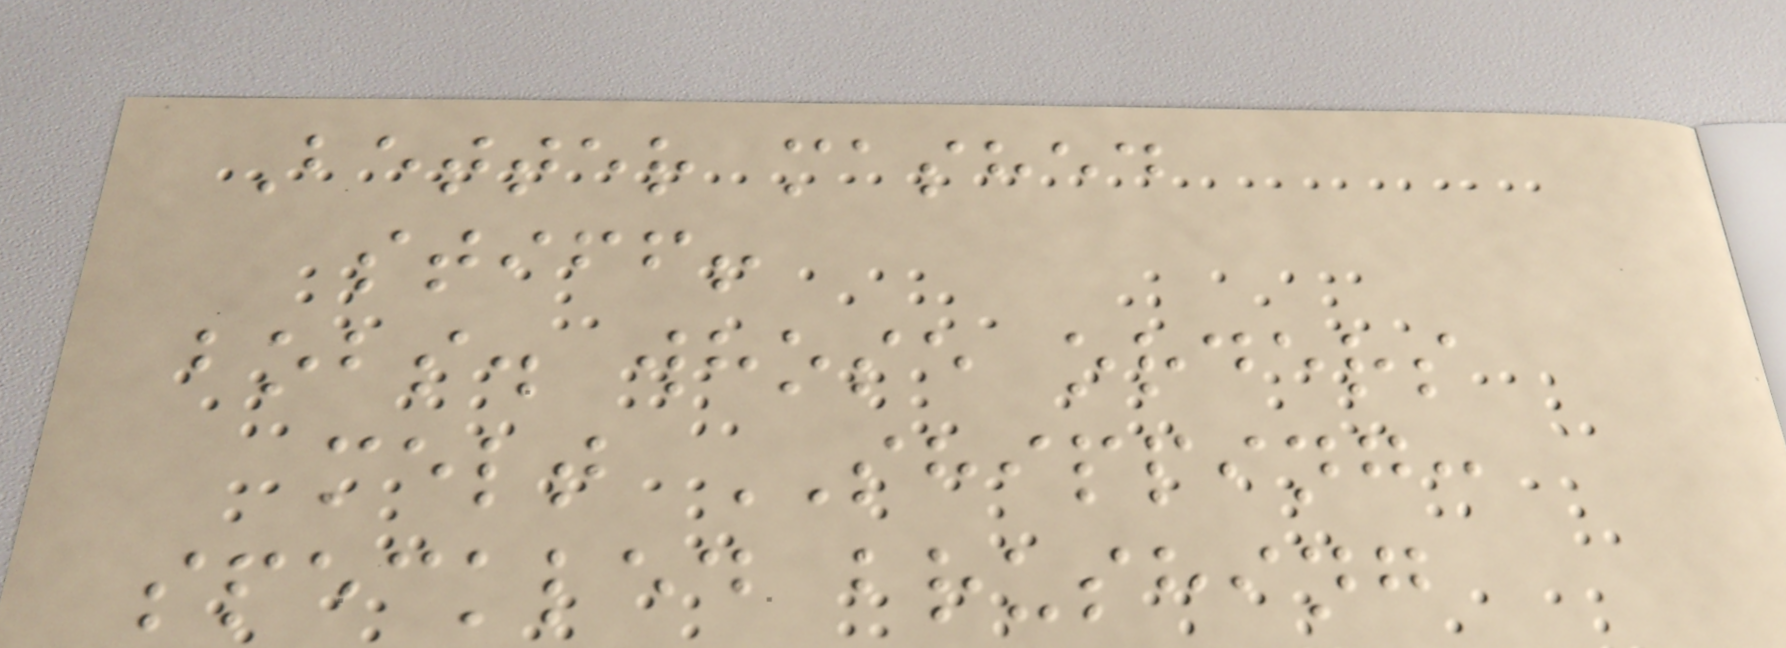Better mashed
stiff!
bobs. whose orders
melt SHIPPING:
speckled brushing
